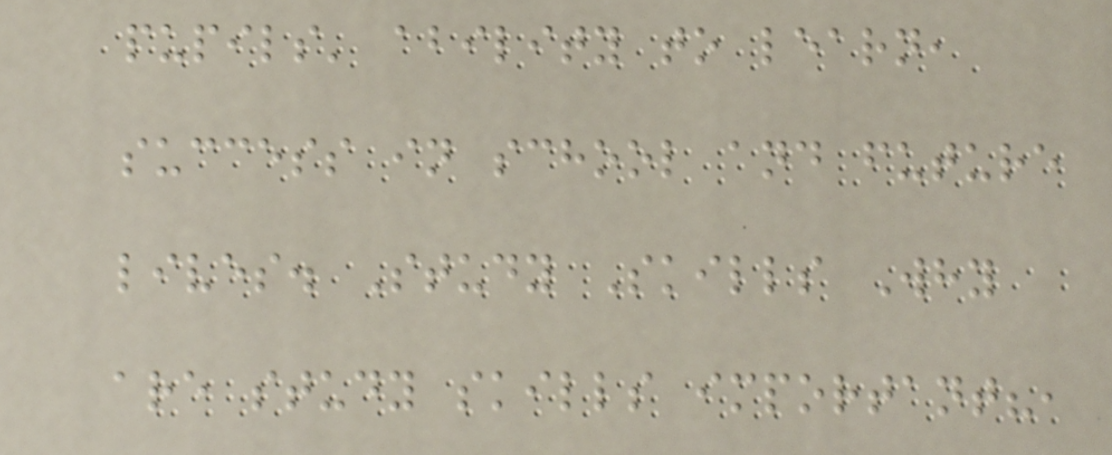pupils' ability to learn,
success in school and future
lives. Study Skills Why
are study skills important?,
